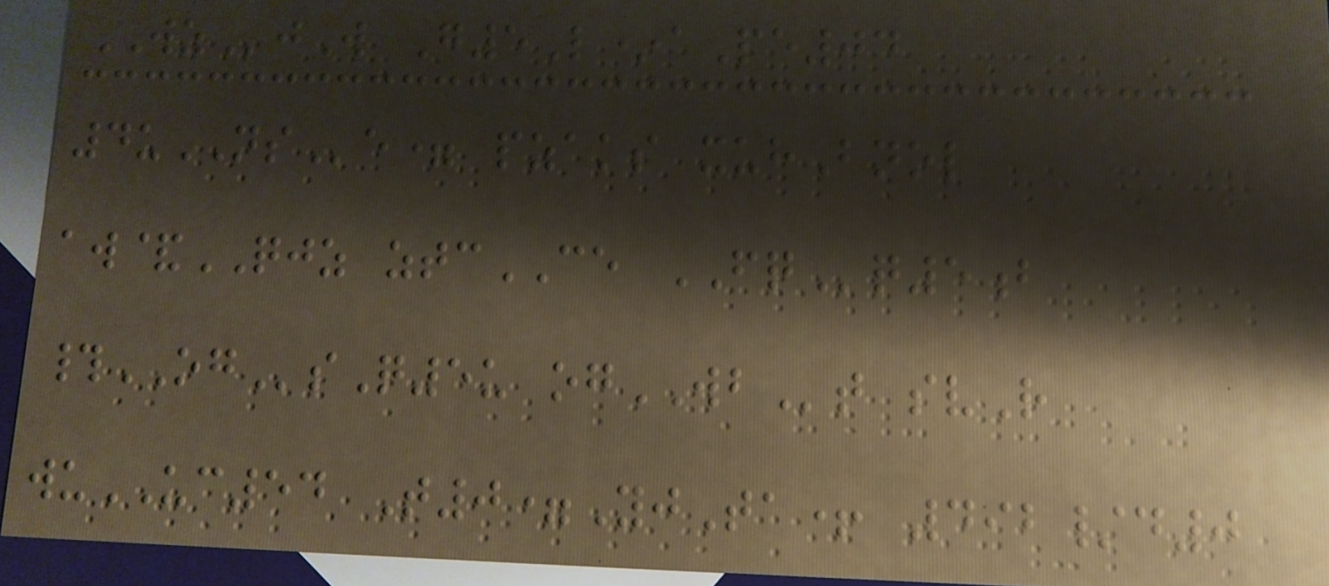WZjW G5L*aPe04
4uNSe= pzaks xuhBnol
aw&QJZ ztcCE FQq5b
#OGsQ5u ogWBt svR
wuUC54 T0=YjTa+ 492/d0
